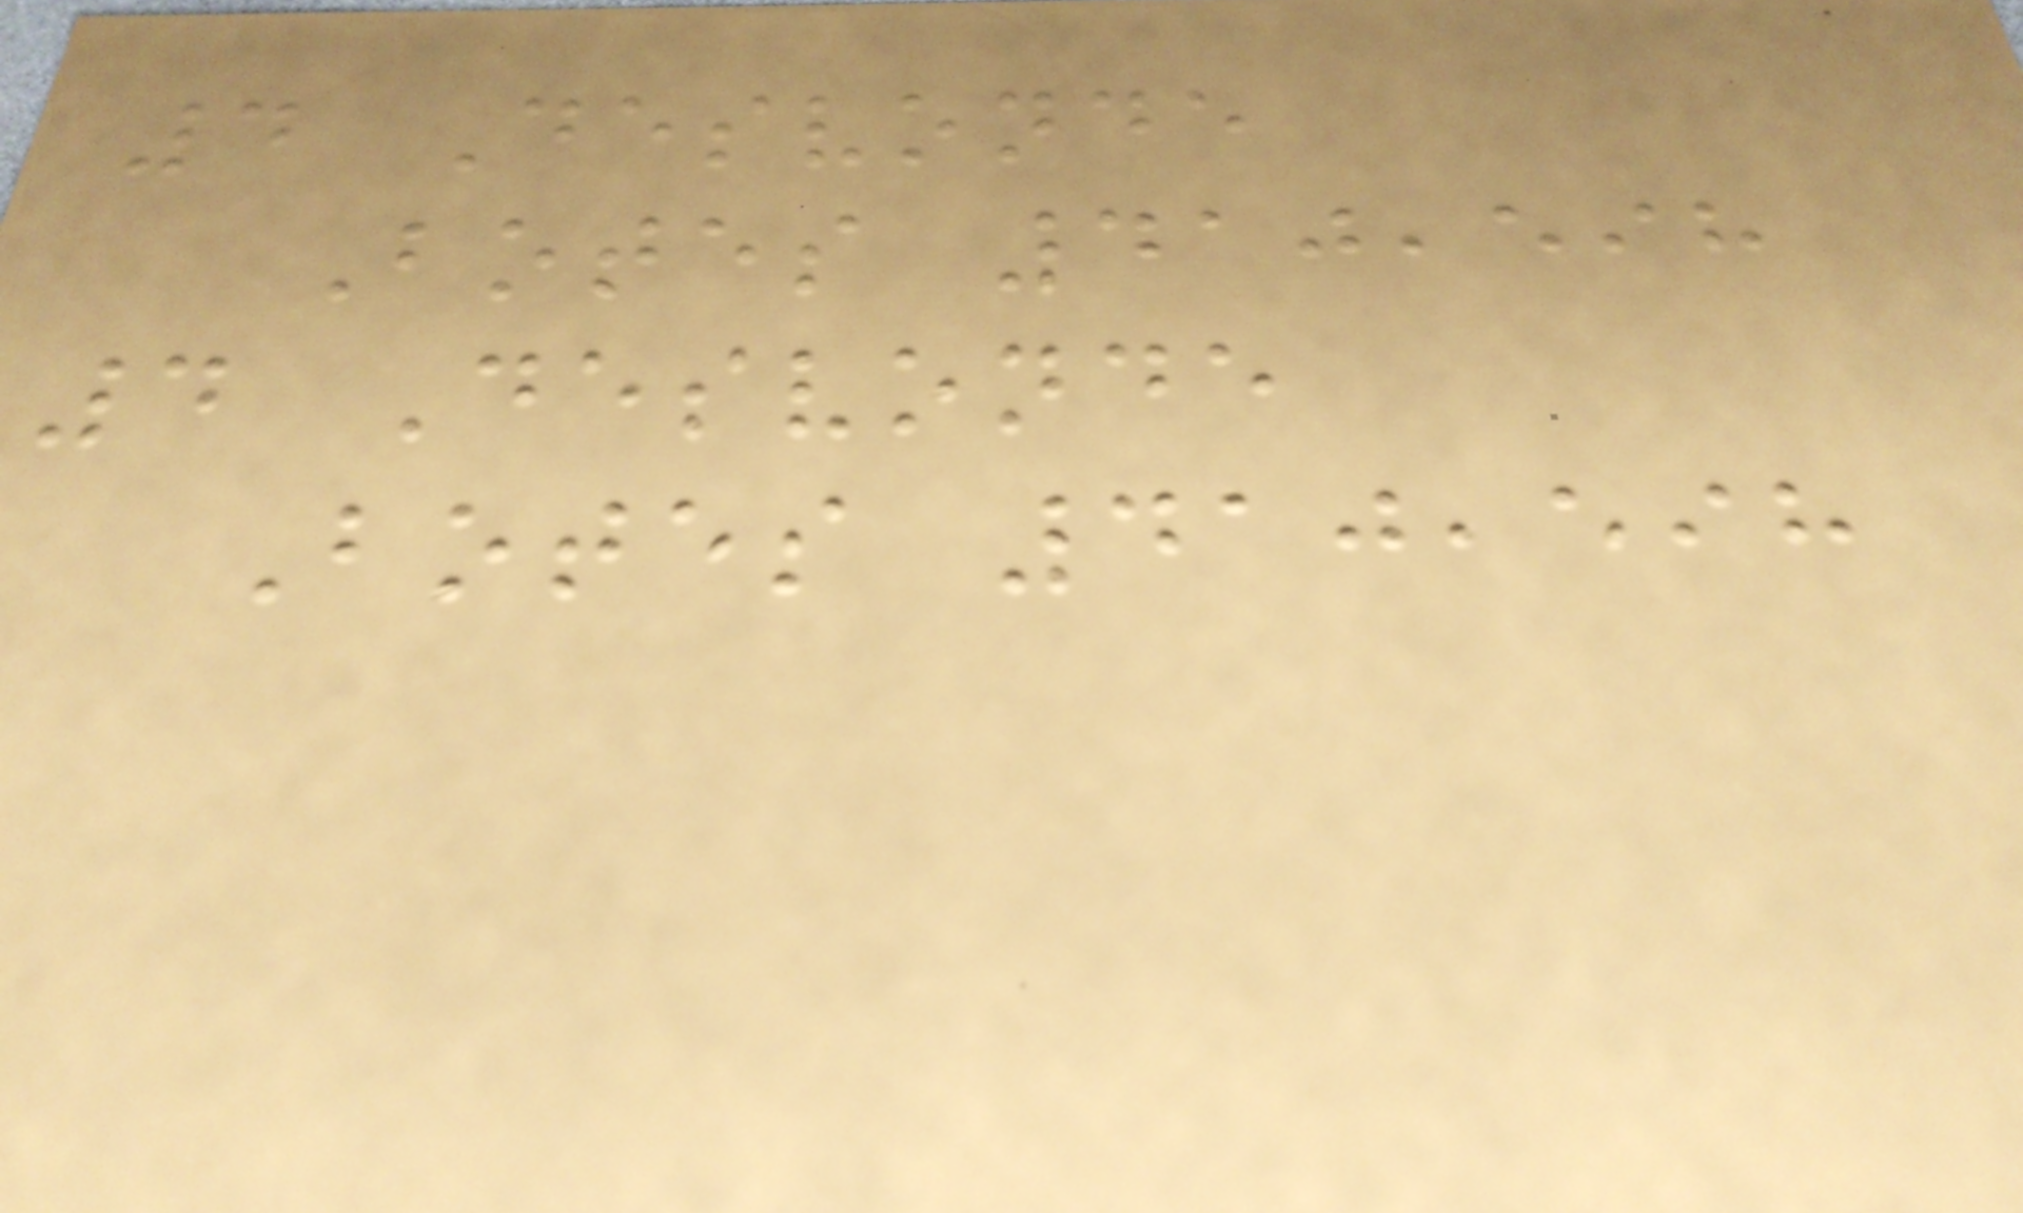4 Desvonde
Botes 410,598
4 Desvonde
Botes 410,598
